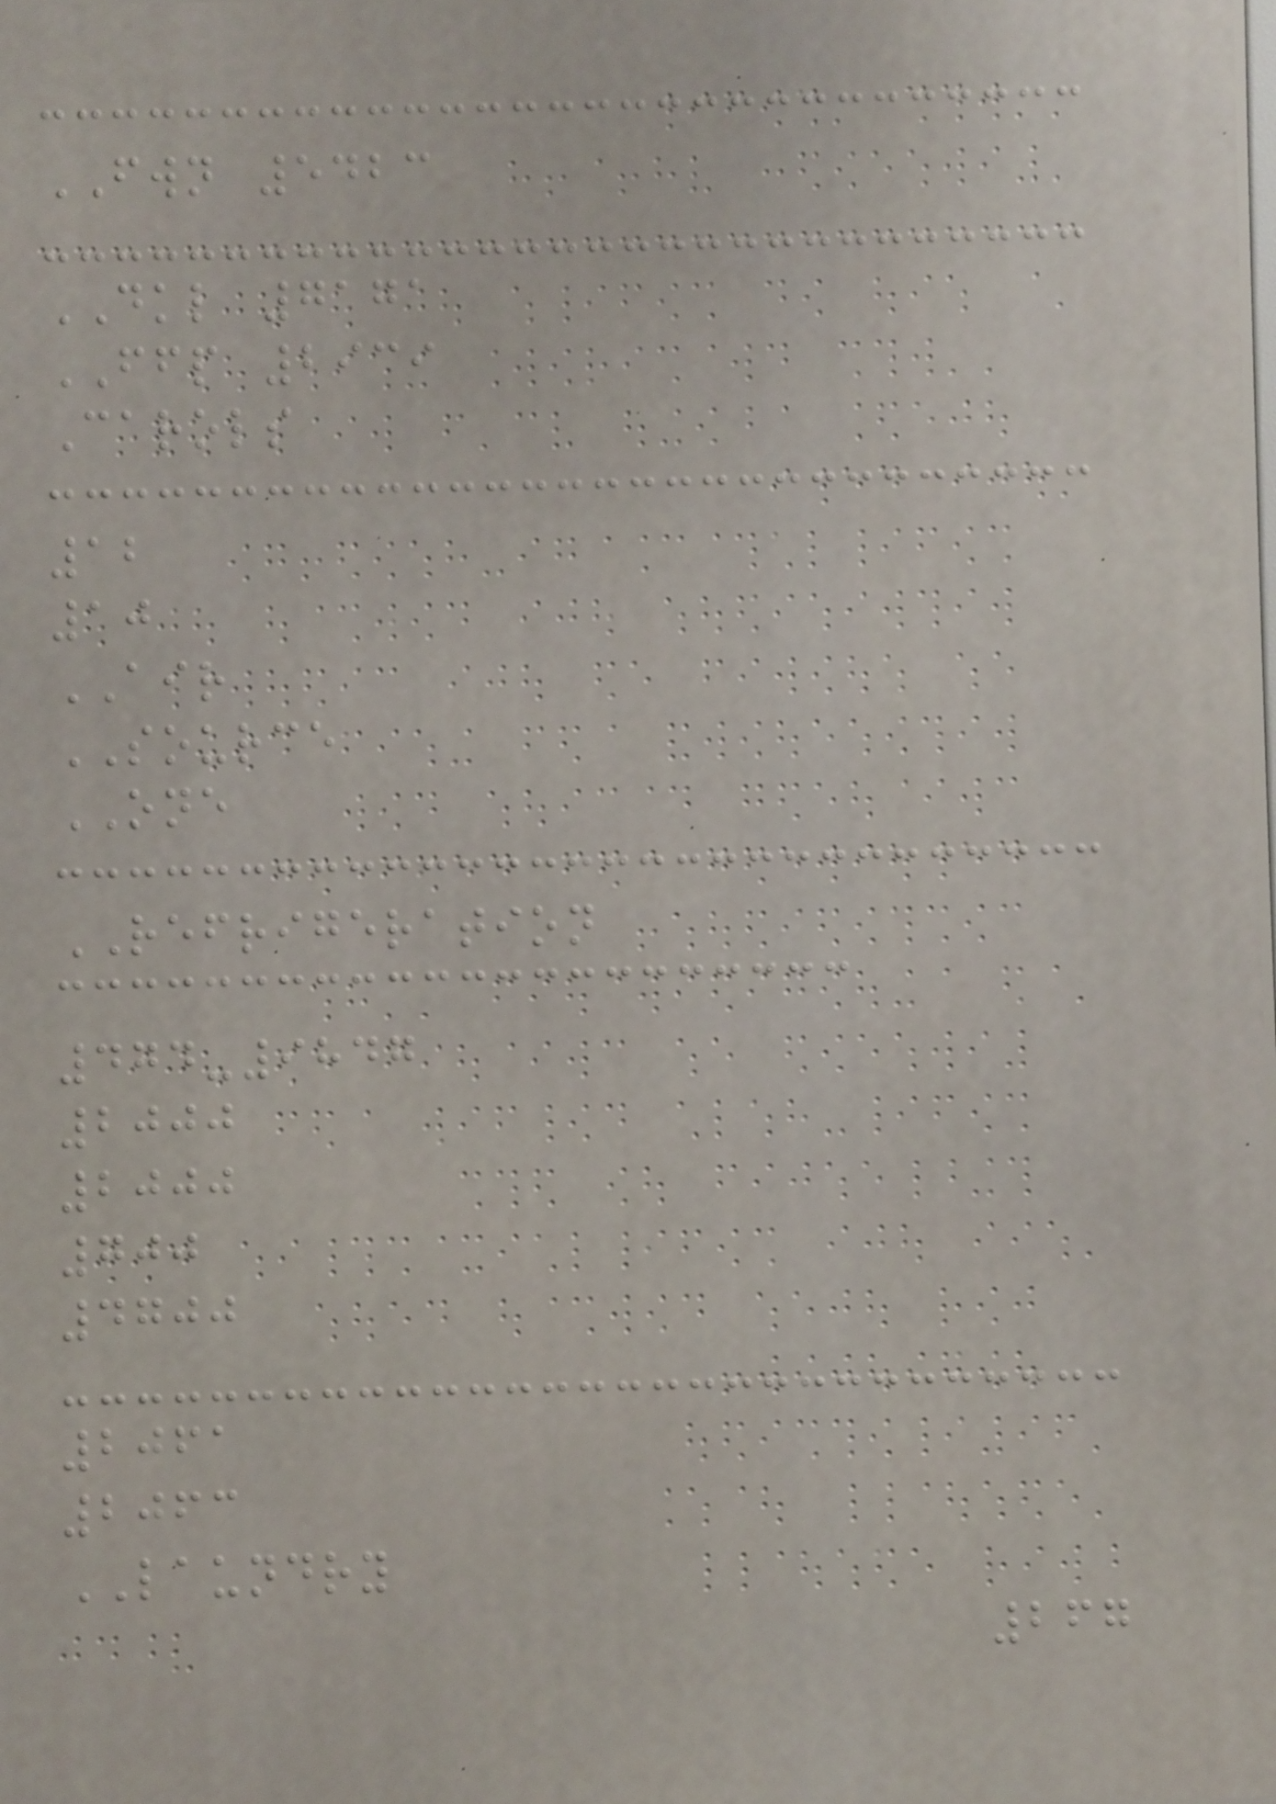FWN 5423
DKL 7171
FFP 2939
Carols
12
10
AIR
SOURCE
ONE
REFRIGERATION
474-9847
2000
2000
700
4700
2061
2063
LAUNDRY
267
